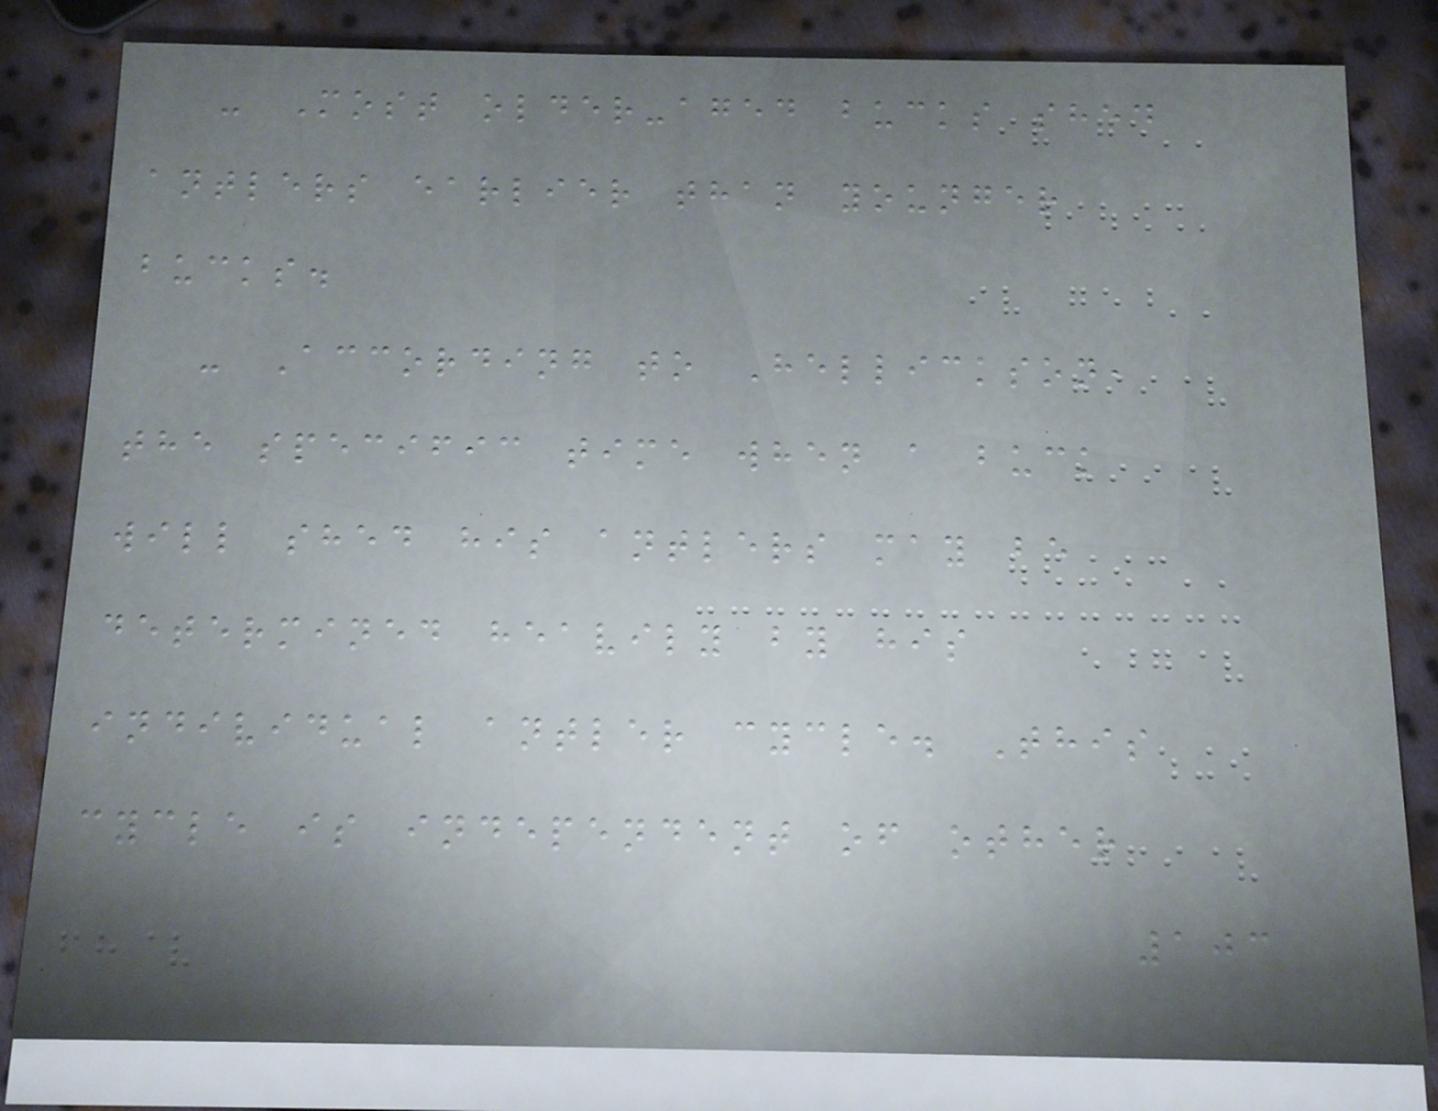- Most older-aged bucks shed
antlers earlier than younger
bucks.
- According to Hellickson,
the specific time when a buck
will shed his antlers may be
determined heavily by his
individual antler cycle. This
cycle is independent of other
103
